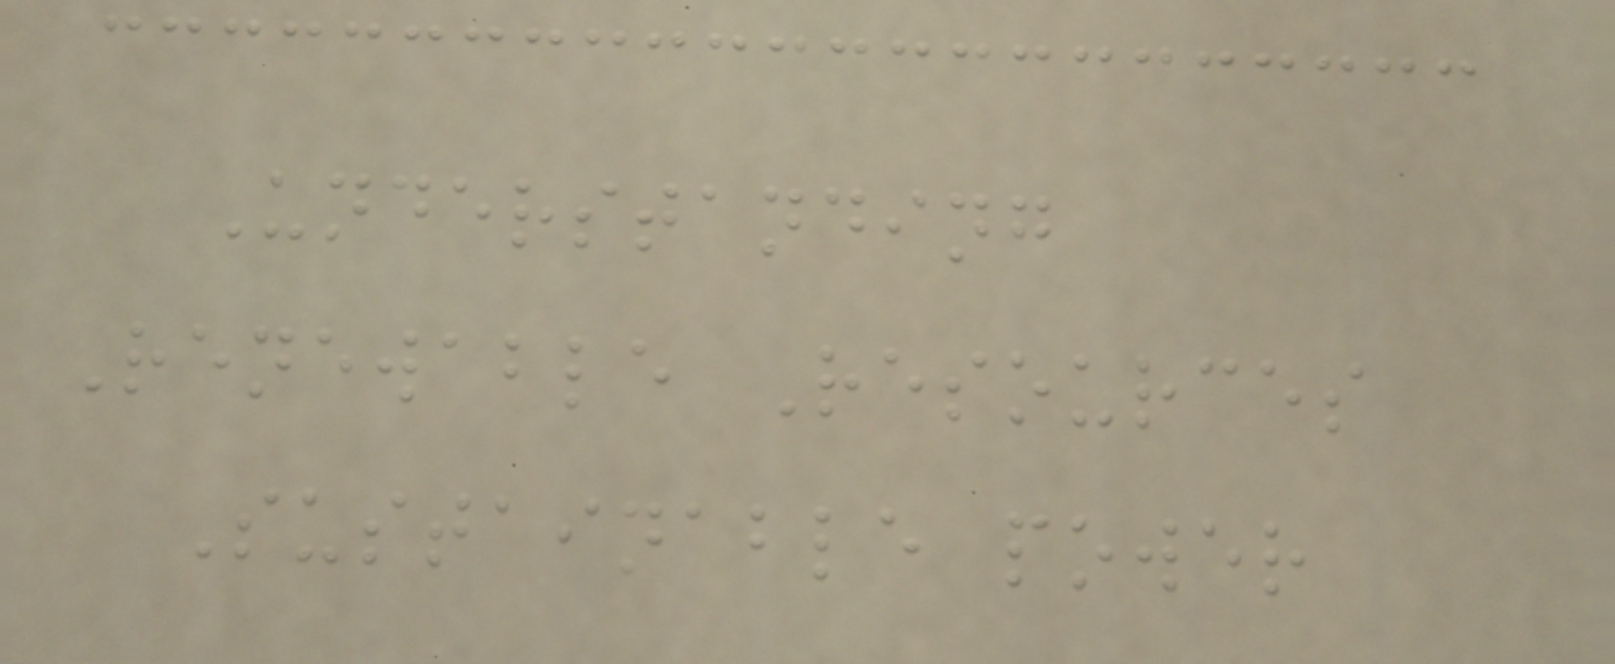Understanding
Renewable Resources
Sustainable power
